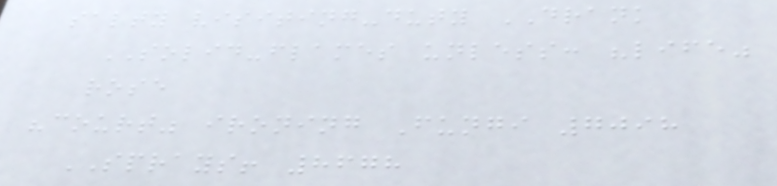salty visiting-duty DRANK
SOLID-flames unless: "life"
rose
"court" ironing Fungi 7098
SPRAYS! 8678
